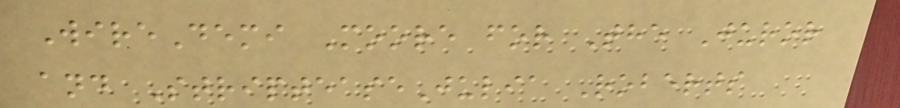WireDemi Moore for The Juror
and StripteaseJulia Roberts
